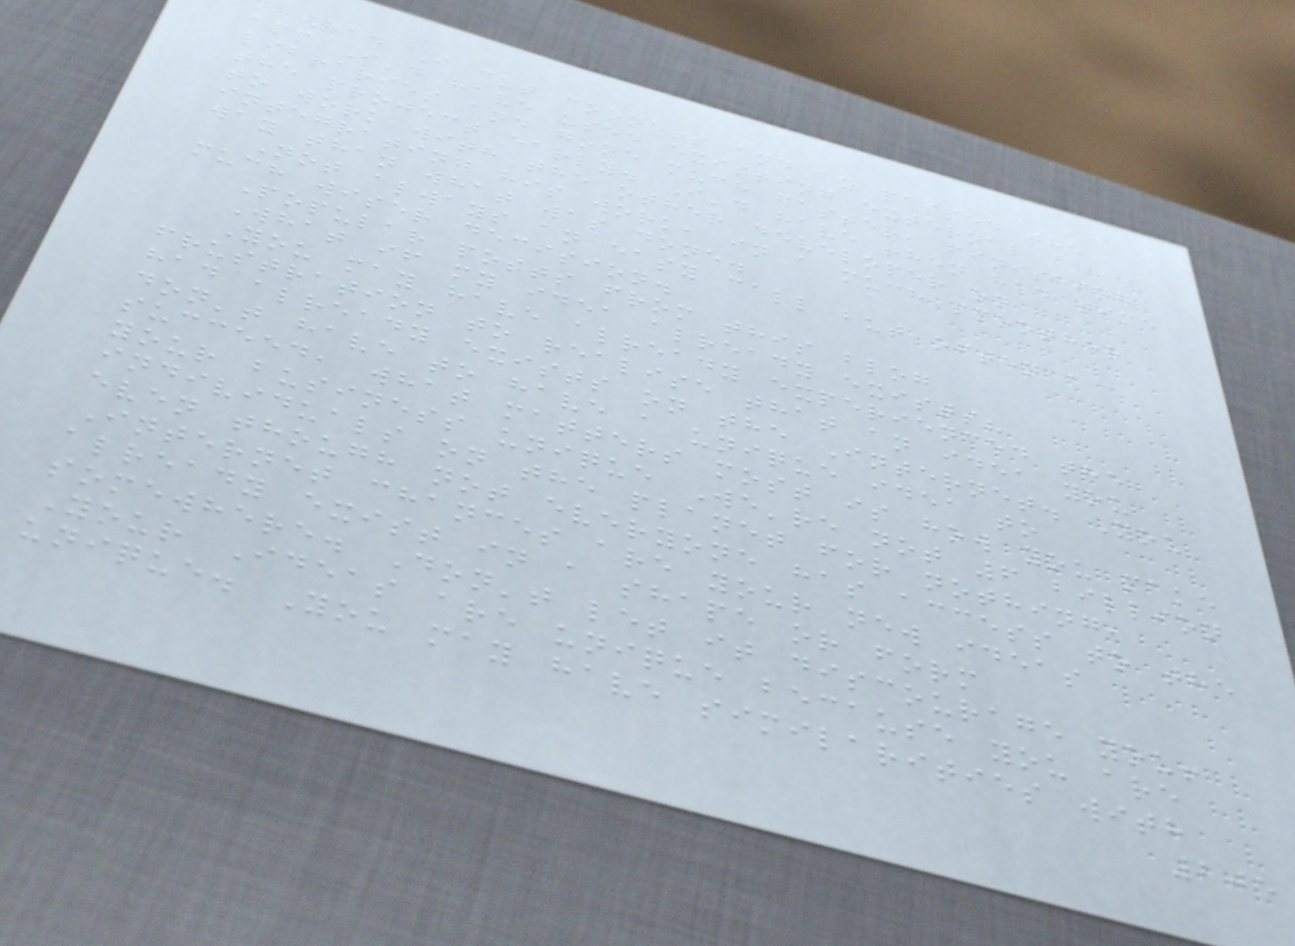Had I cut corners and by passed the
app I'd have used existing external
libraries and gone much faster, finishing
the project early. I'd have then had time
to work with the other developer on
integrating his work, in a much smoother
way than what was done.
Not always an easy call but often a
much wiser decision.
Popular posts from this blog
What if my idea already exists?
You may have already experienced the
frustration to realise that an idea you
had already exists on the Internet. You
don't have to have a unique idea to
succeed, what matters most is how you make
your business unique We're not 6 billion
individuals on the planet for nothing,
even though not everyone has access to the
Internet chances are your new ideas
already exist in a shape or form
somewhere. Don't let it discourage you!
Your Ideas are unique because you are
unique. You may have similarities with
205
